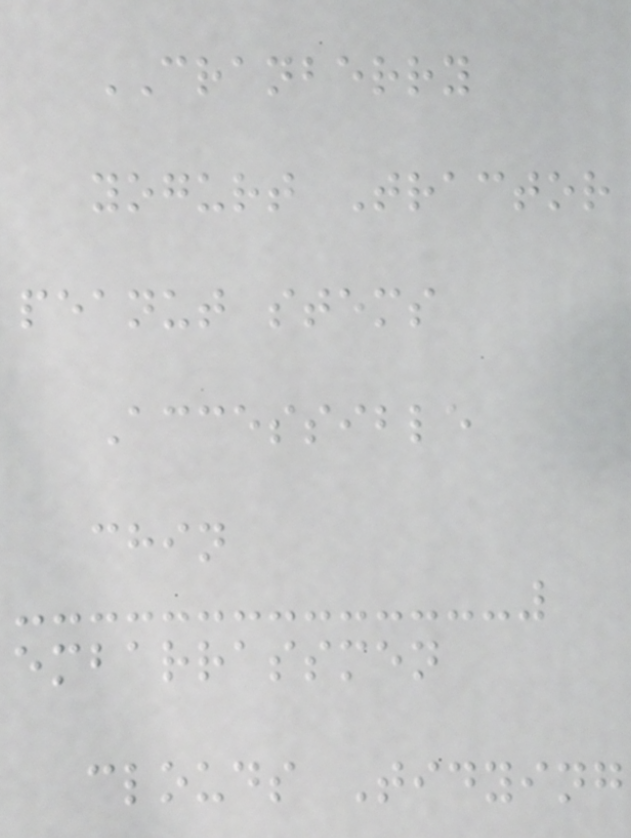CRANBERRY
yogurt Tractor
peanut stems
Accessible
chin
embarrassmen
clouds Tidying
